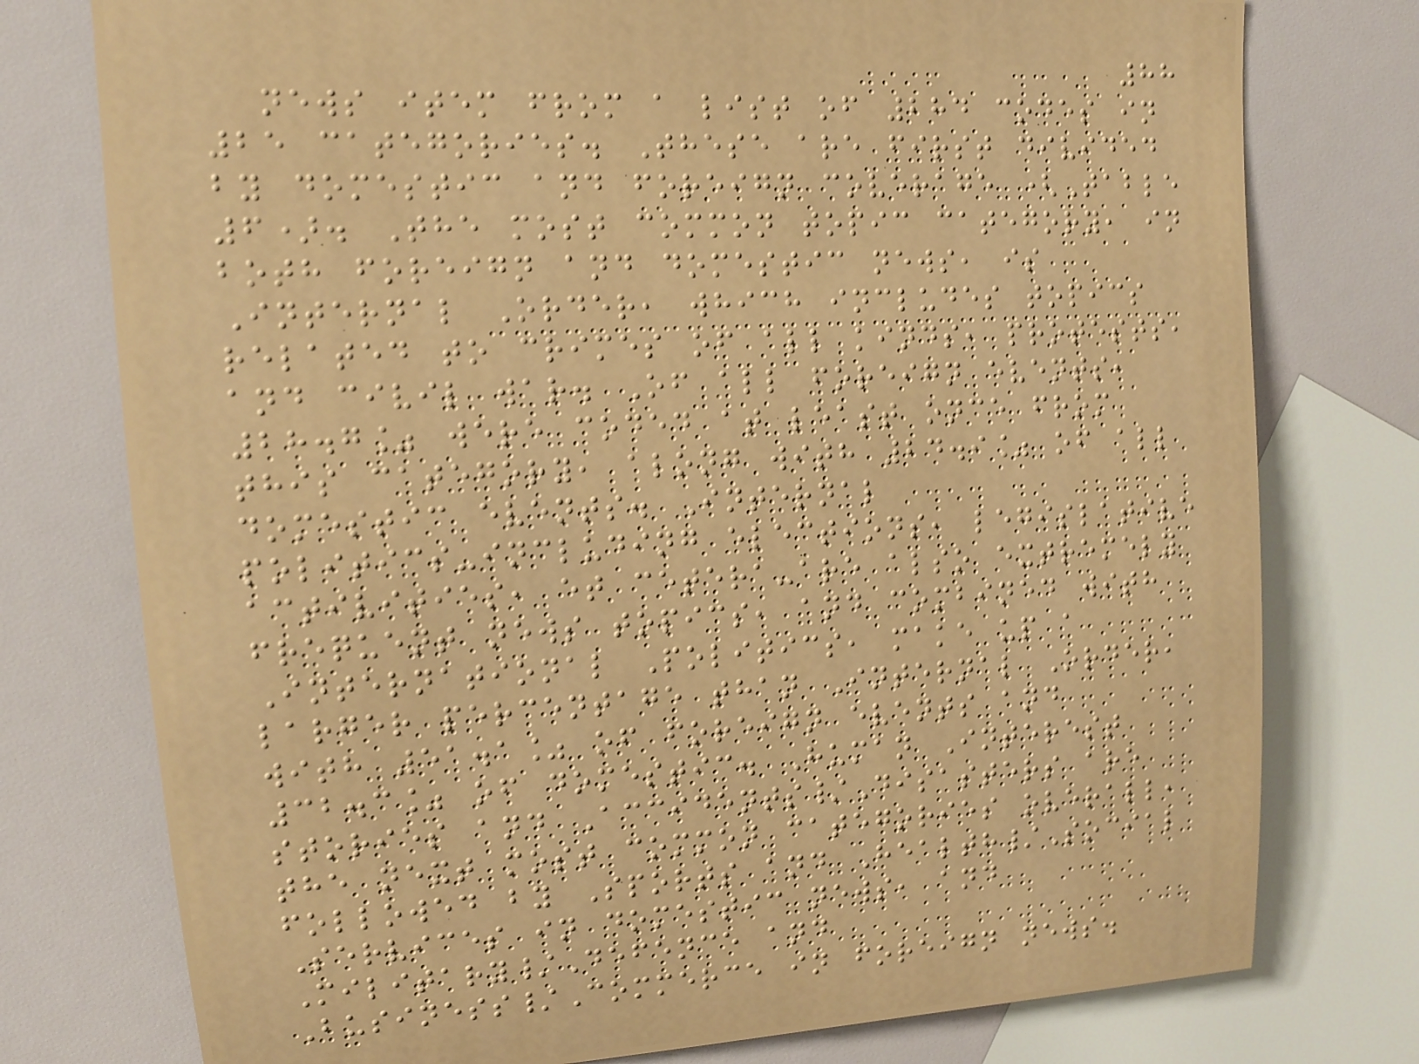88
news item from a list of 284 codes in
25 categories. These are first divided
by domestic and foreign coverage (Table
6). The most common topic category, in
both foreign and domestic news, is
Internal Order, which includes topics
related to crimes of all kinds, protests,
and civil war. Of all foreign events,
28.7% were coded at least once from
this category, along with 24.9% of all
domestic events. Internal
politics-including elections, legislative
activities, et cetera-are also extremely
frequent news topics, and combined with
International Politics, make up a
larger percentage than Internal Order,
with 51.1% of foreign events and
32.3% of domestic. Human Interest
stories and Accidents/Disasters are
the next most common categories overall,
followed by Sports and Health/Social
Services in domestic news, and
Military/Defence and
Business/Commerce in foreign news.
